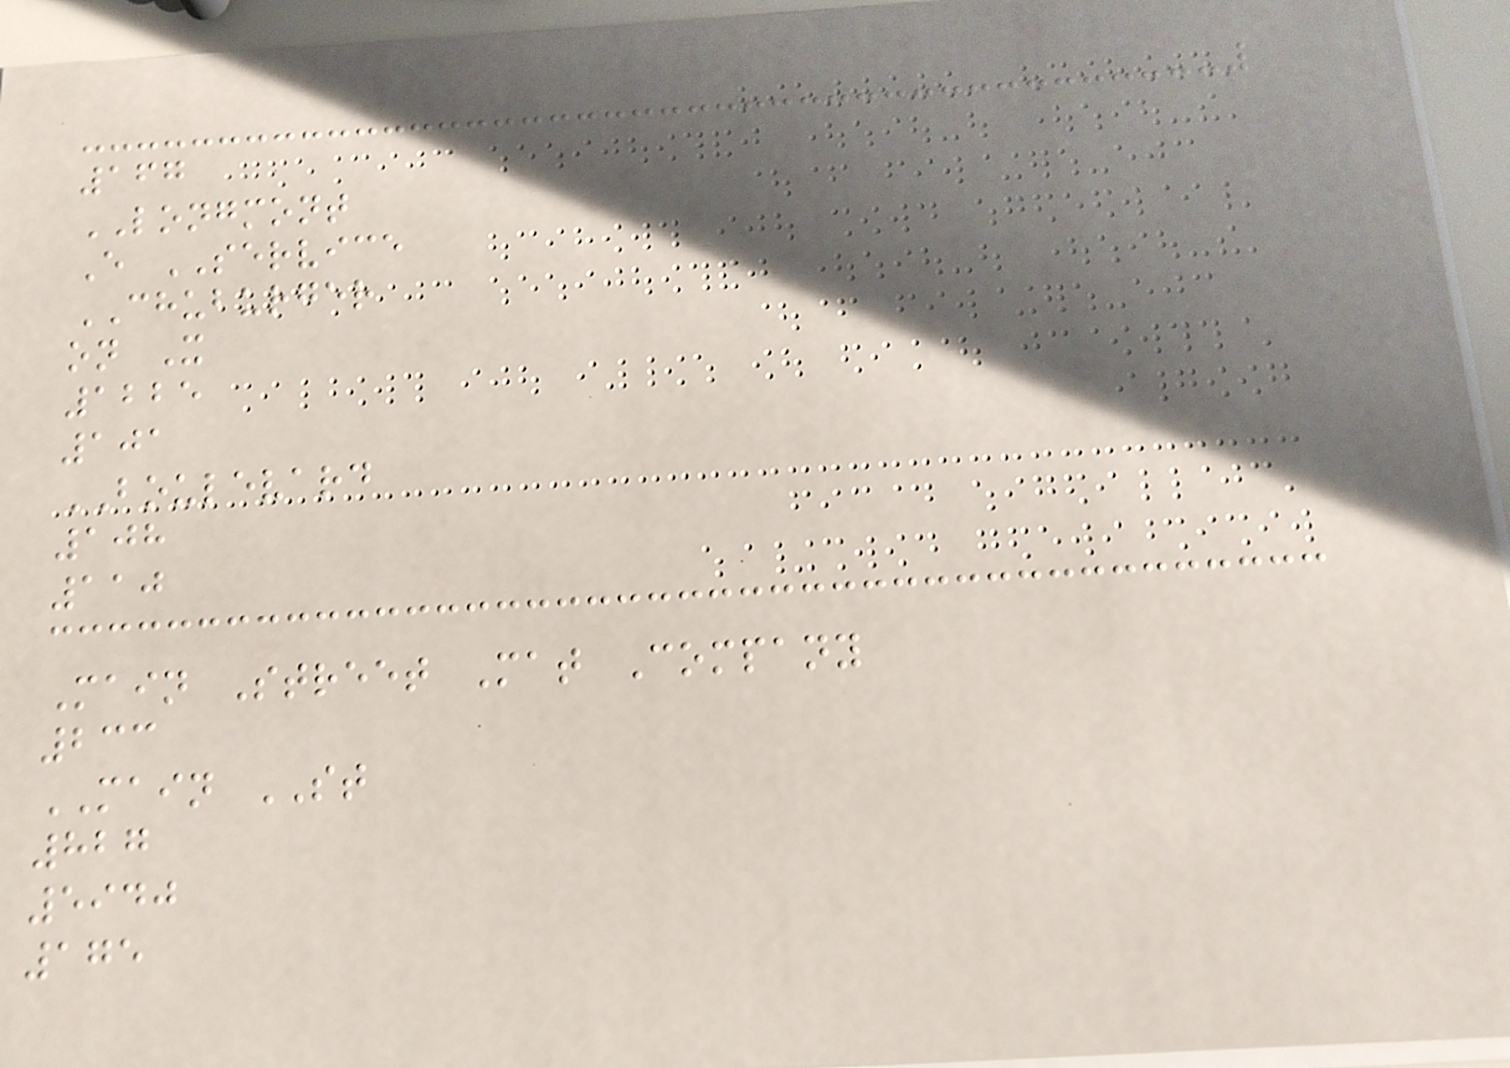167
LONGMONT
E SERVICE
CHUBURGER
on X
1225
101
BOULEVARD
108
110
Main Street Mat Company
233
MAIN ST
827
5940
175
